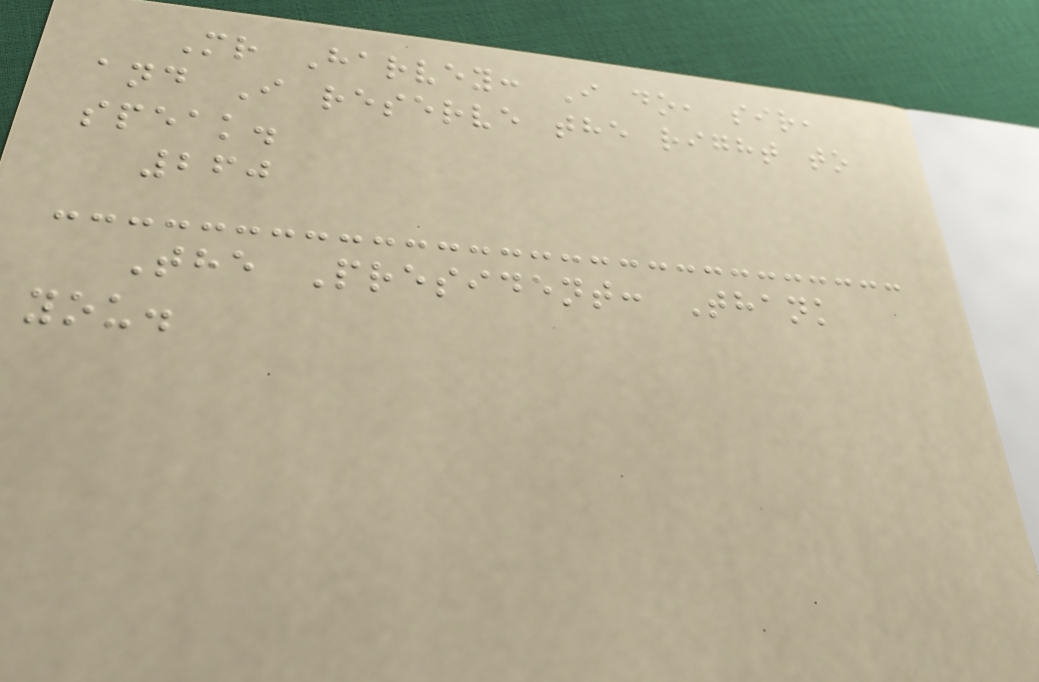Mr Harvey: I do, sir,
and I reserve the right to
speak.
260
The President: Thank
you.
